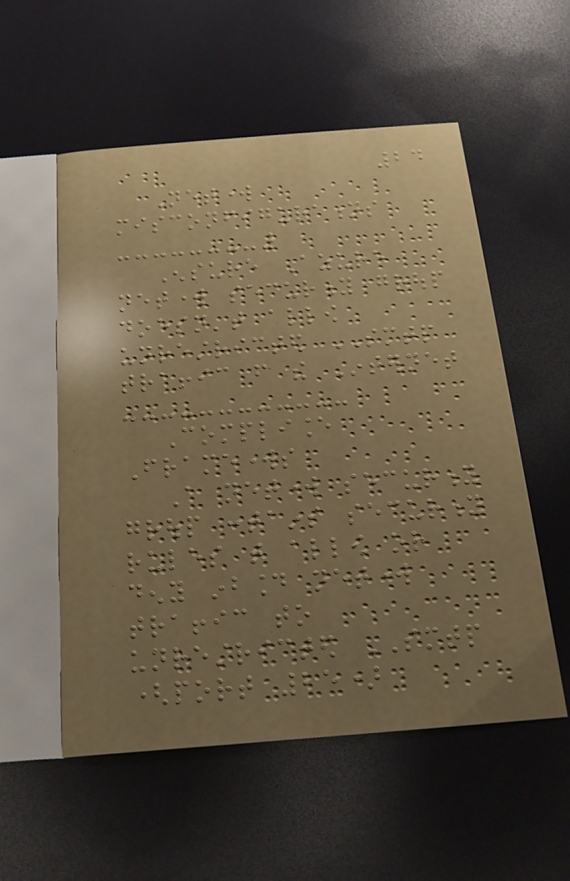24
Network
misconfigurations
Ensure Azure
network security group
doesn't allow
unrestricted SMTP
traffic from the Internet
Compliance
Frameworks
A network security
group contains security
rules that allow or
deny inbound network
traffic to
unrestricted SMTP
(port 25)
